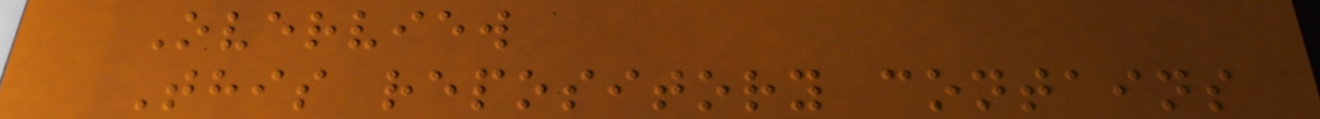Overview
This repository contains
